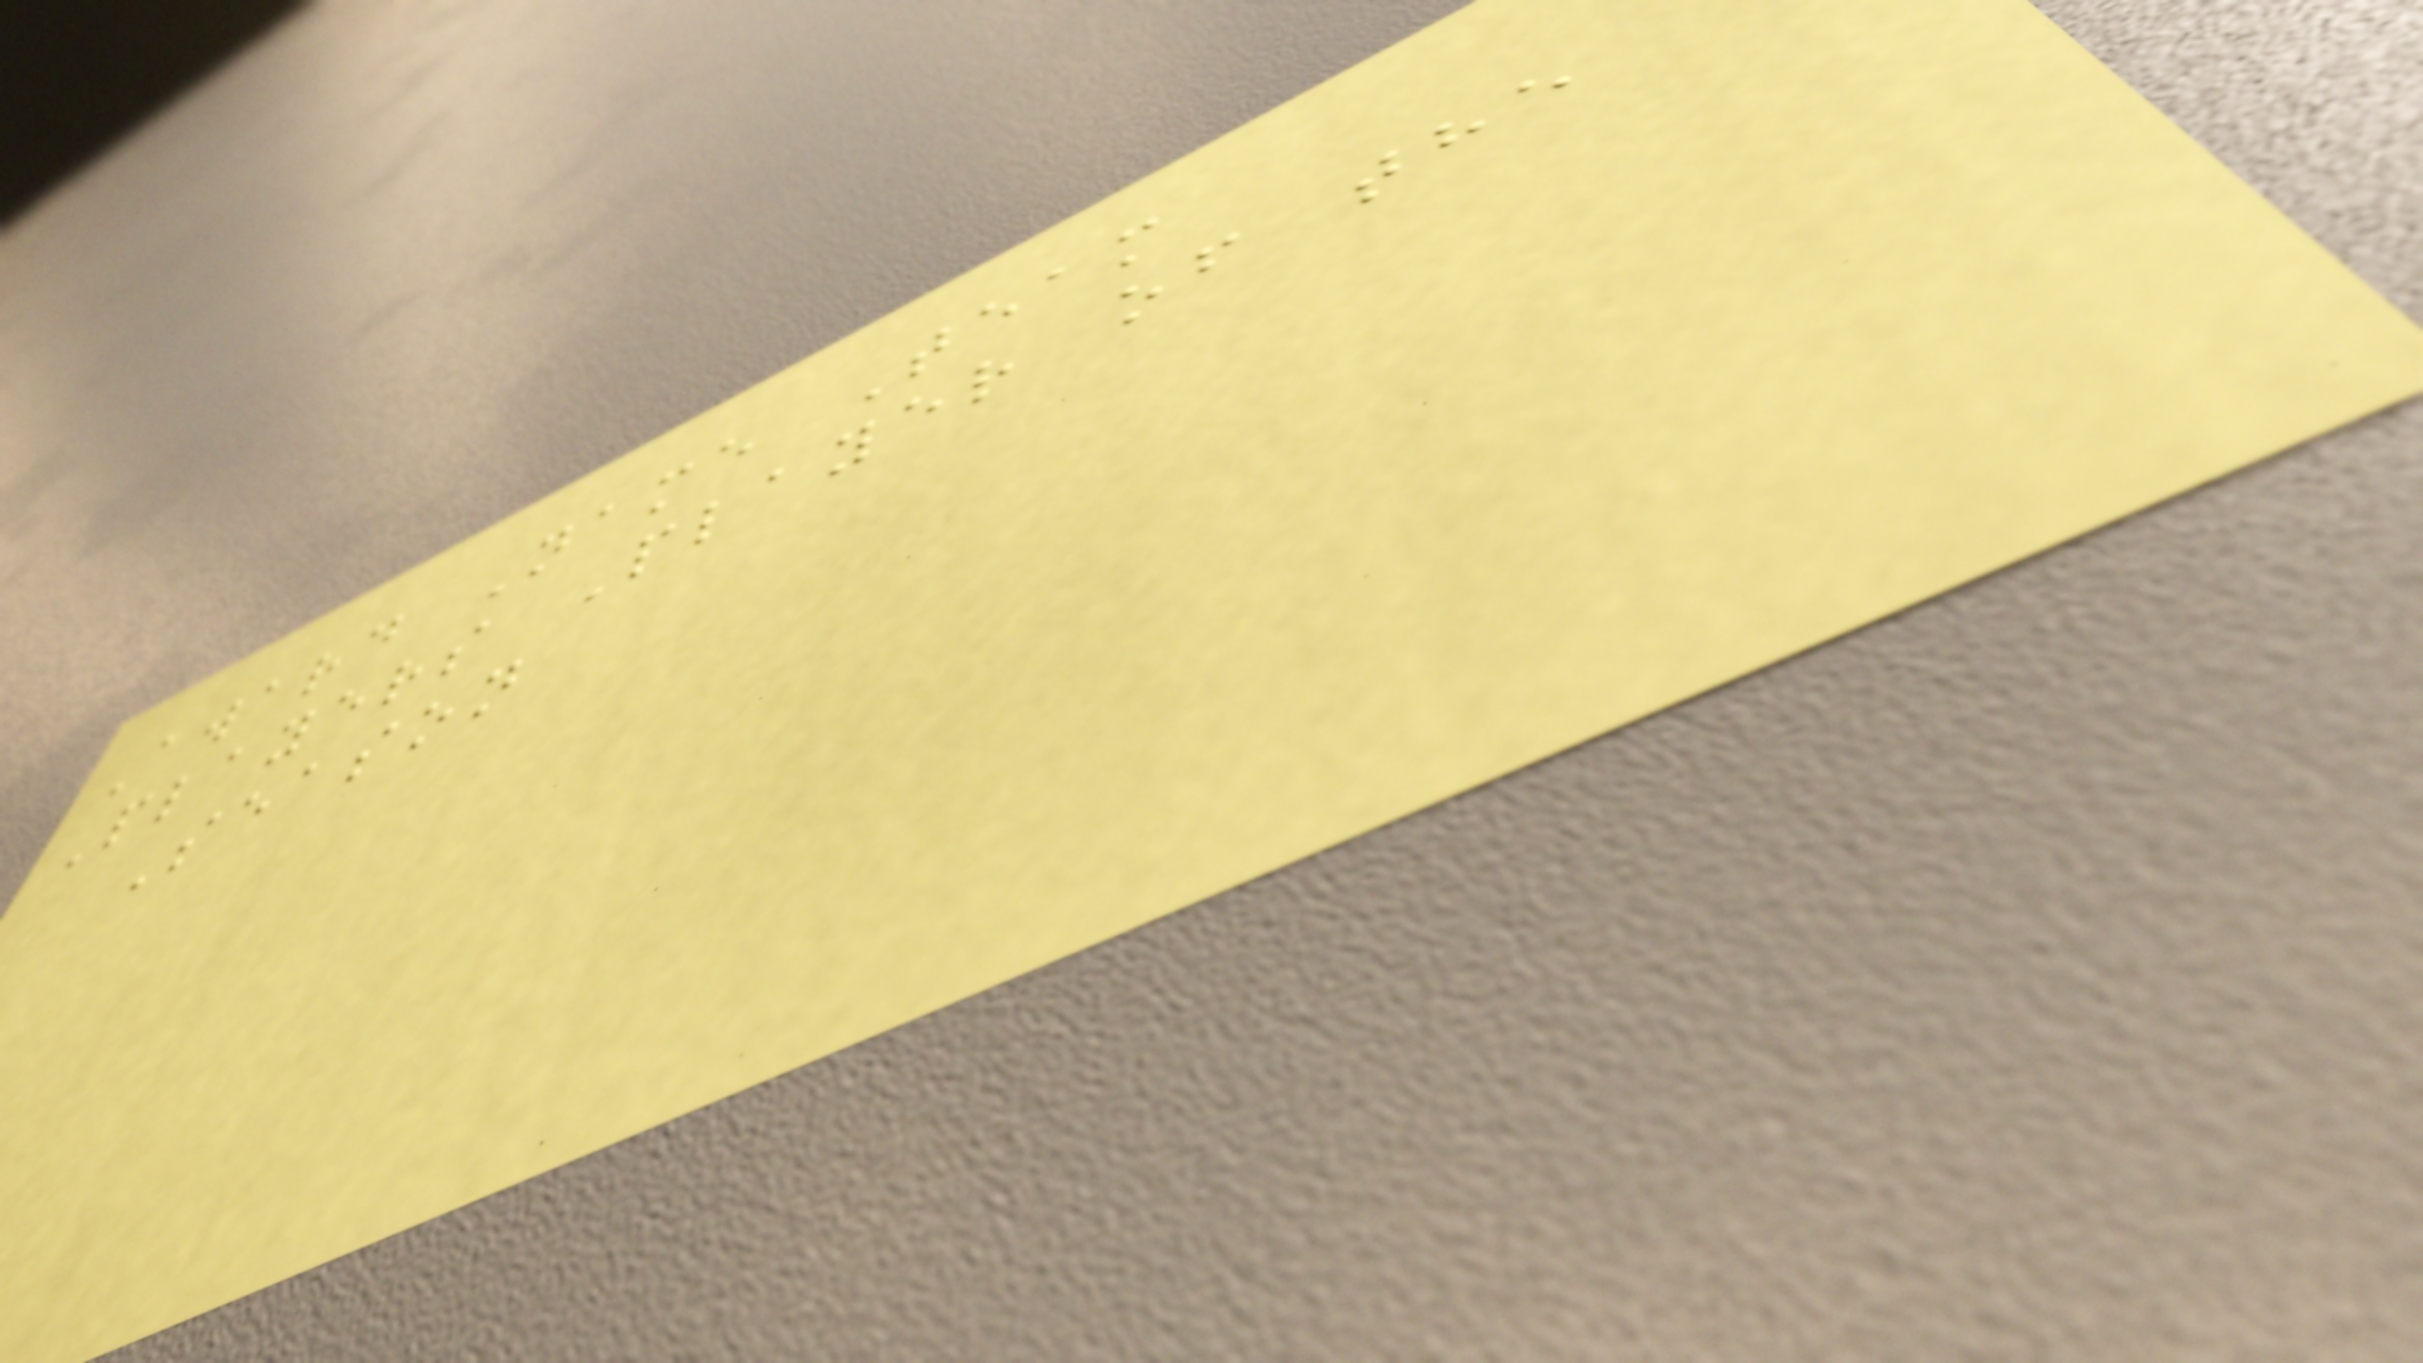Award Name Team
Players Player of the
Season
